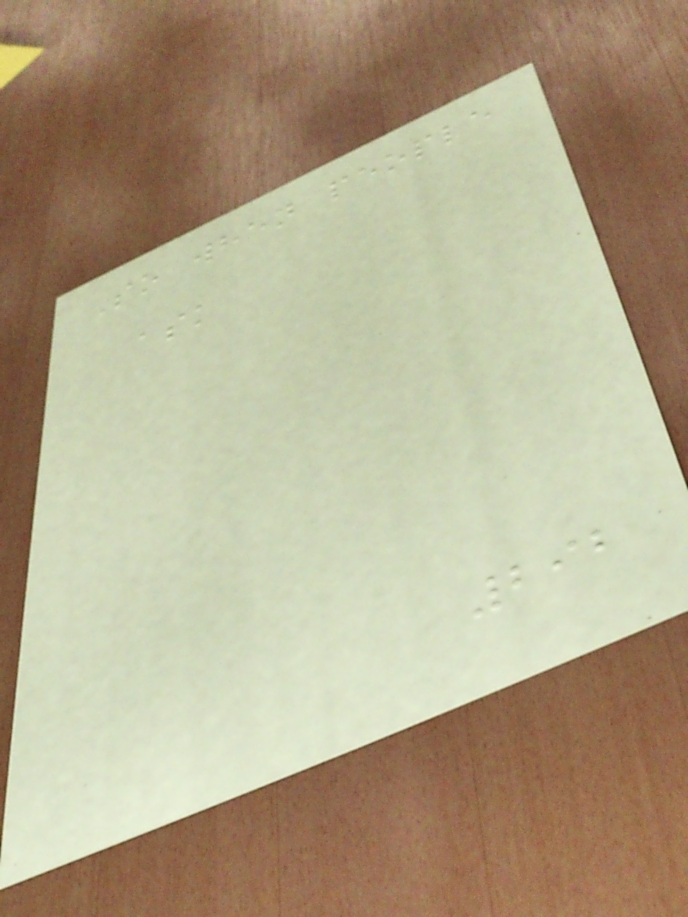So when people
ask
292
